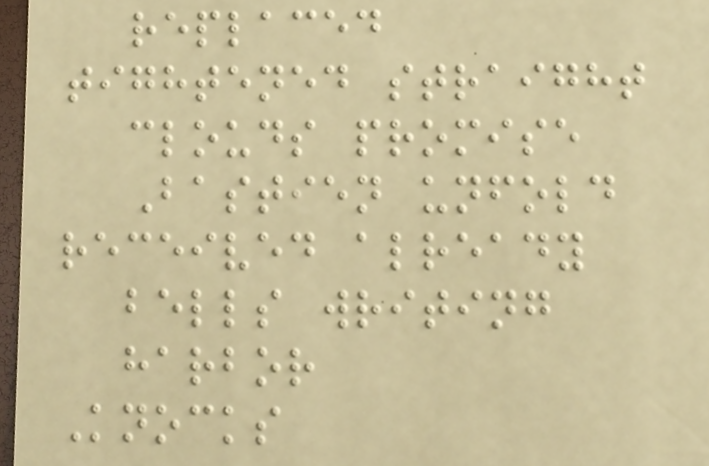replaced
tightened straight
clouds promise
Bastien unfold
received already
bells writing
harbor
Knocks
